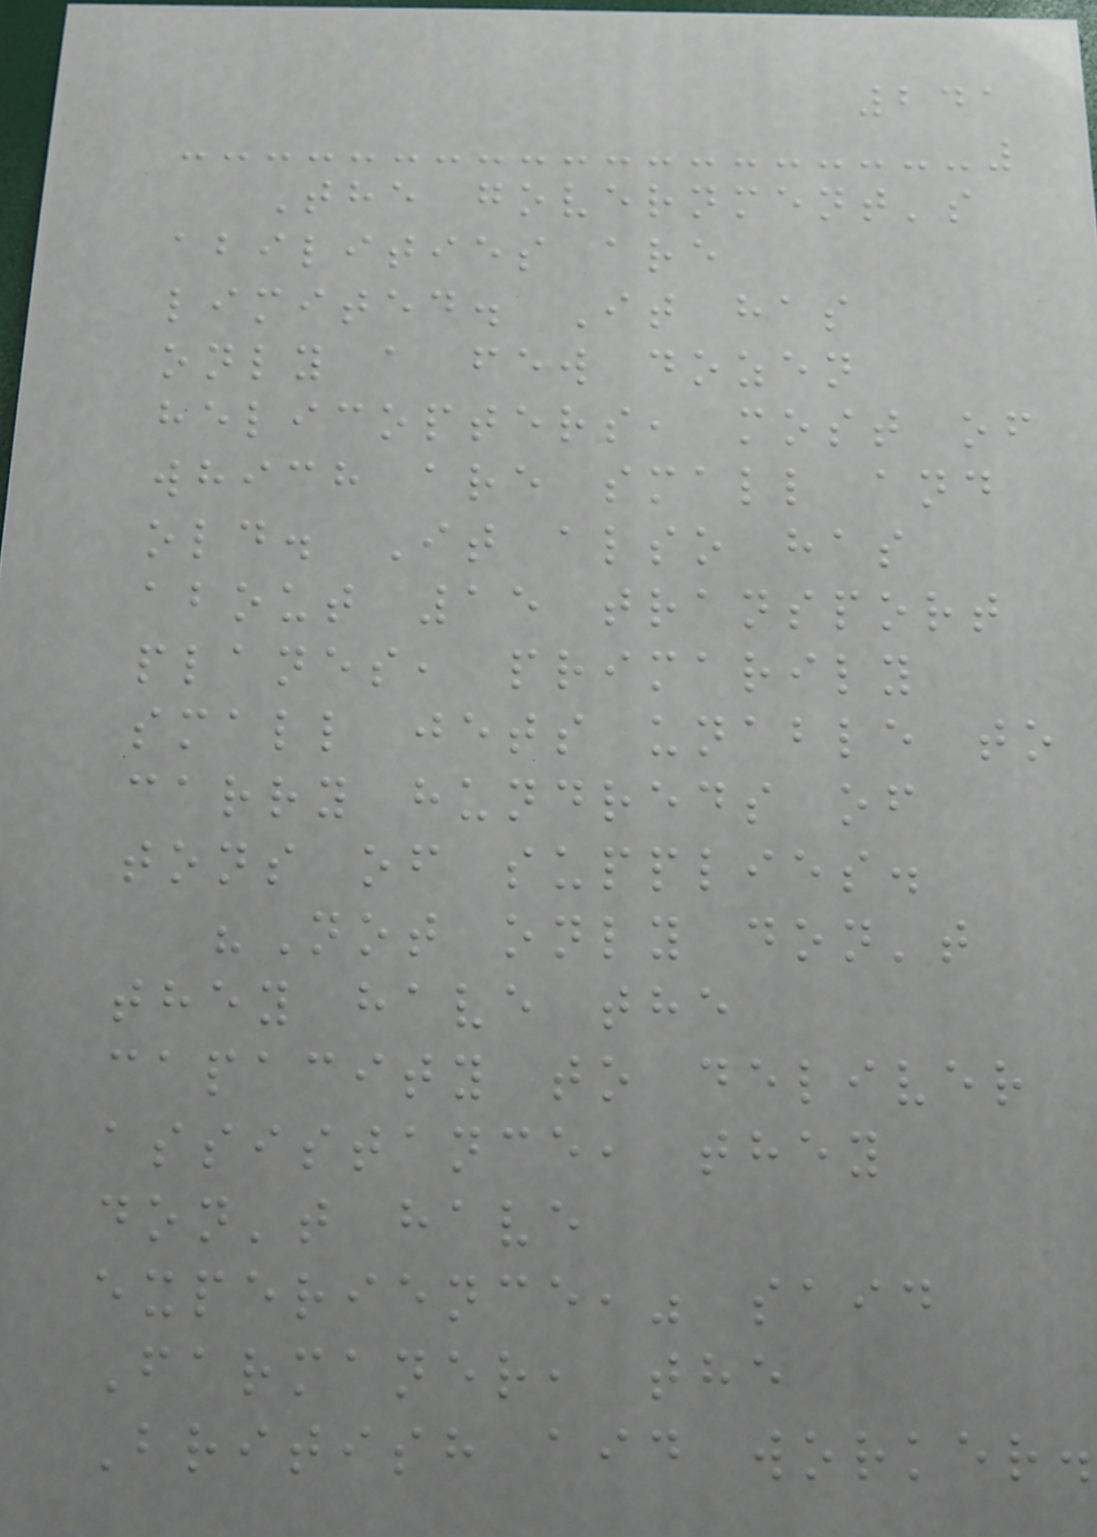241
The government's
abilities are
limited. It has
only a few dozen
helicopters, most of
which are small and
old. It also has
about 15 transport
planes, primarily
small jets unable to
carry hundreds of
tons of supplies.
"Not only don't
they have the
capacity to deliver
assistance, they
don't have
experience," said
Farmaner, the
British aid worker.
